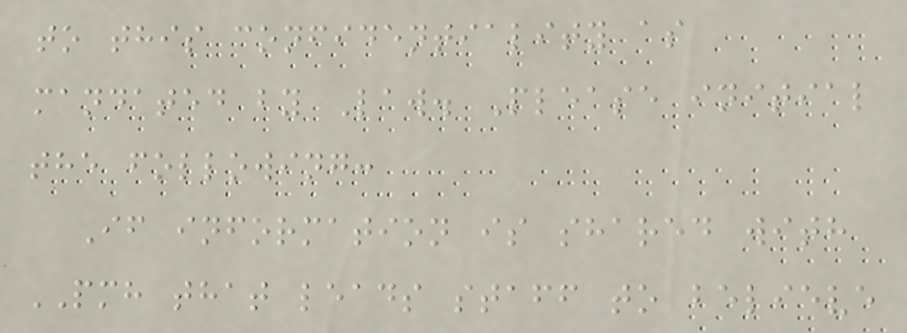to this confidentiality as
mandated by Law. Please initial
the following:
If information is shared with
PMH that leads staff to believe
